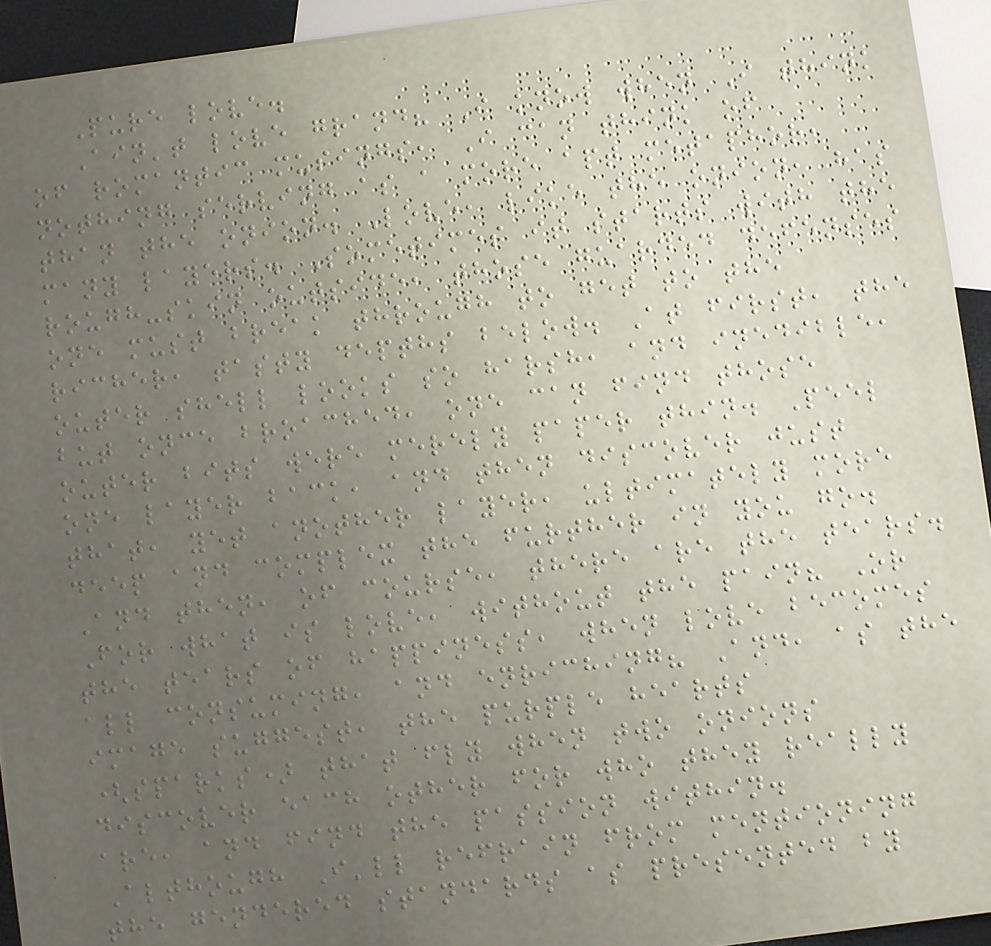Pure love.
Ain't love grand? I know when I think
of romantic musings, I can think of
nothing serving as a more apt metaphor,
than the onion. Love, like the onion, has
many layers. Sometimes it starts with the
rough-skin outside, those guarded defenses
one must break through to get to the
richer, tasty depths below. At first, the
outer shell looks so harsh, and inedible,
but once broached, one can find those
outer bits were merely paper thin. Peel
one layer back, and then discover just
that, yet another layer, ultimately more
deep and complex the further in you go.
And then, of course, there are the tears.
For what is love, without the pain? Or
the tears of happiness, when love becomes
all consuming, and enriching? And, as the
image suggest, the purple hearts
(sparks) that fly when two onions
discover each other for who they really
are, and find the passion within.
Although I'll refrain from mentioning
the gendered standards as presented by
